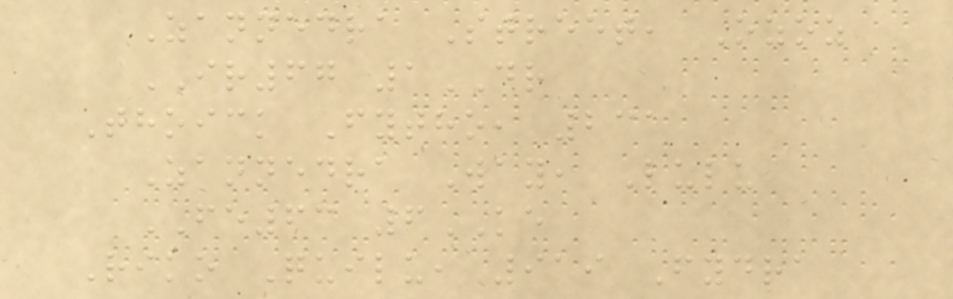Zannedra Street, Ozoz
IR67 1DR
Thoick Fytho, 231
Zannedra Way, Lulu
FE63 6KE
Riko Quilu, 919 Fydra
